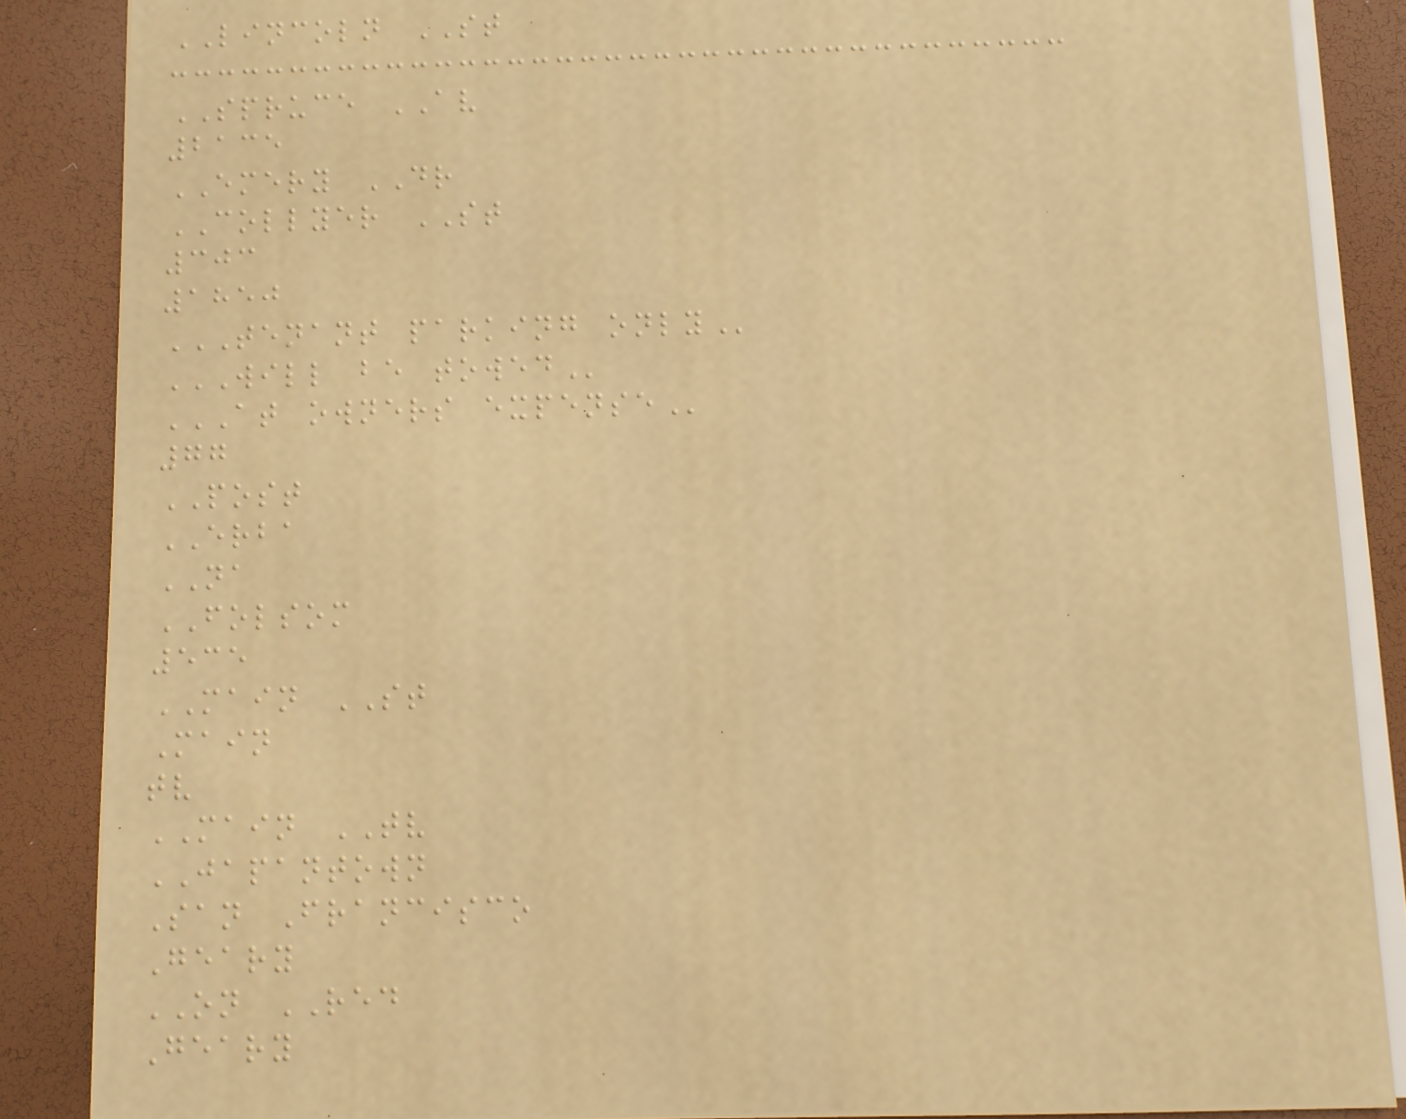LINCOLN ST
SPRUCE AV
2135
EMERY DR
COLLYER ST
303
1850
TENANT PARKING ONLY
WILL BE TOWED
AT OWNERS EXPENSE
77
POST
ERBA
NA
FOLSOM
535
MAIN ST
Main
tv
MAIN TV
JAPANTOWN
San Francisco
Geary
ON RED
Geary
